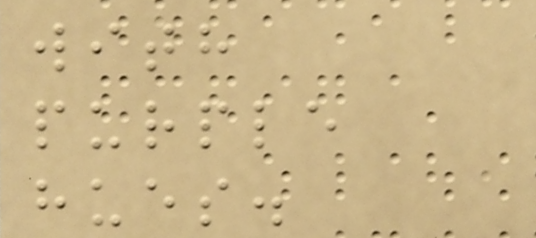with
purple
hues.
